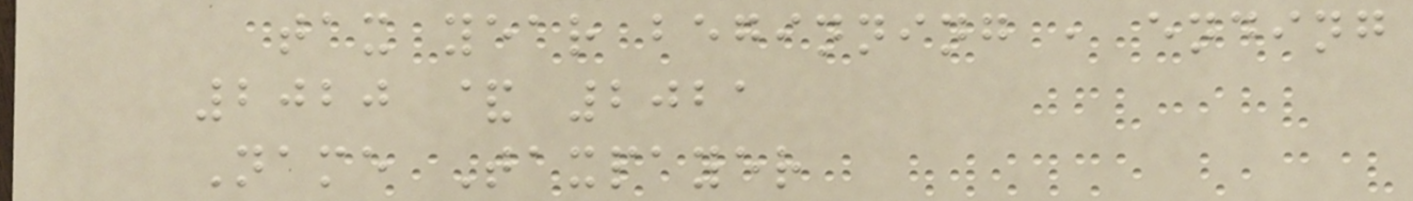tax year beginning , ending
2020 & 2021
Name Taxpayer
